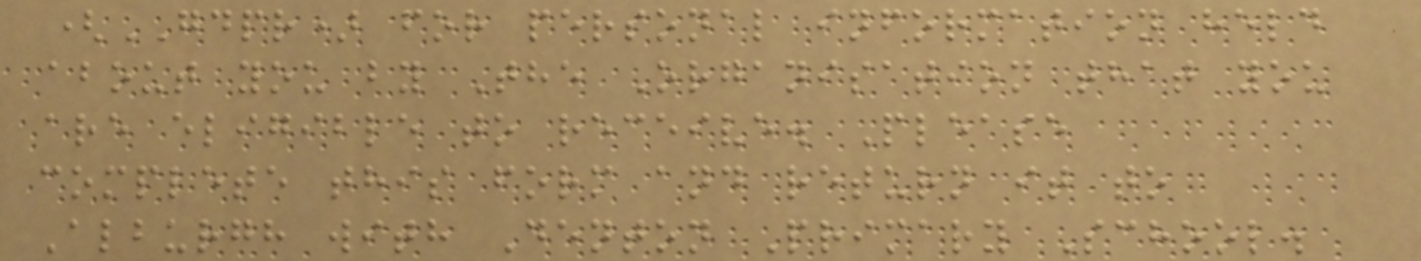(GDPR) for personal information held
about you by The Organisation that you
are eligible to receive. Please
complete this form and return it to
Alburgh with Denton Primary School.
